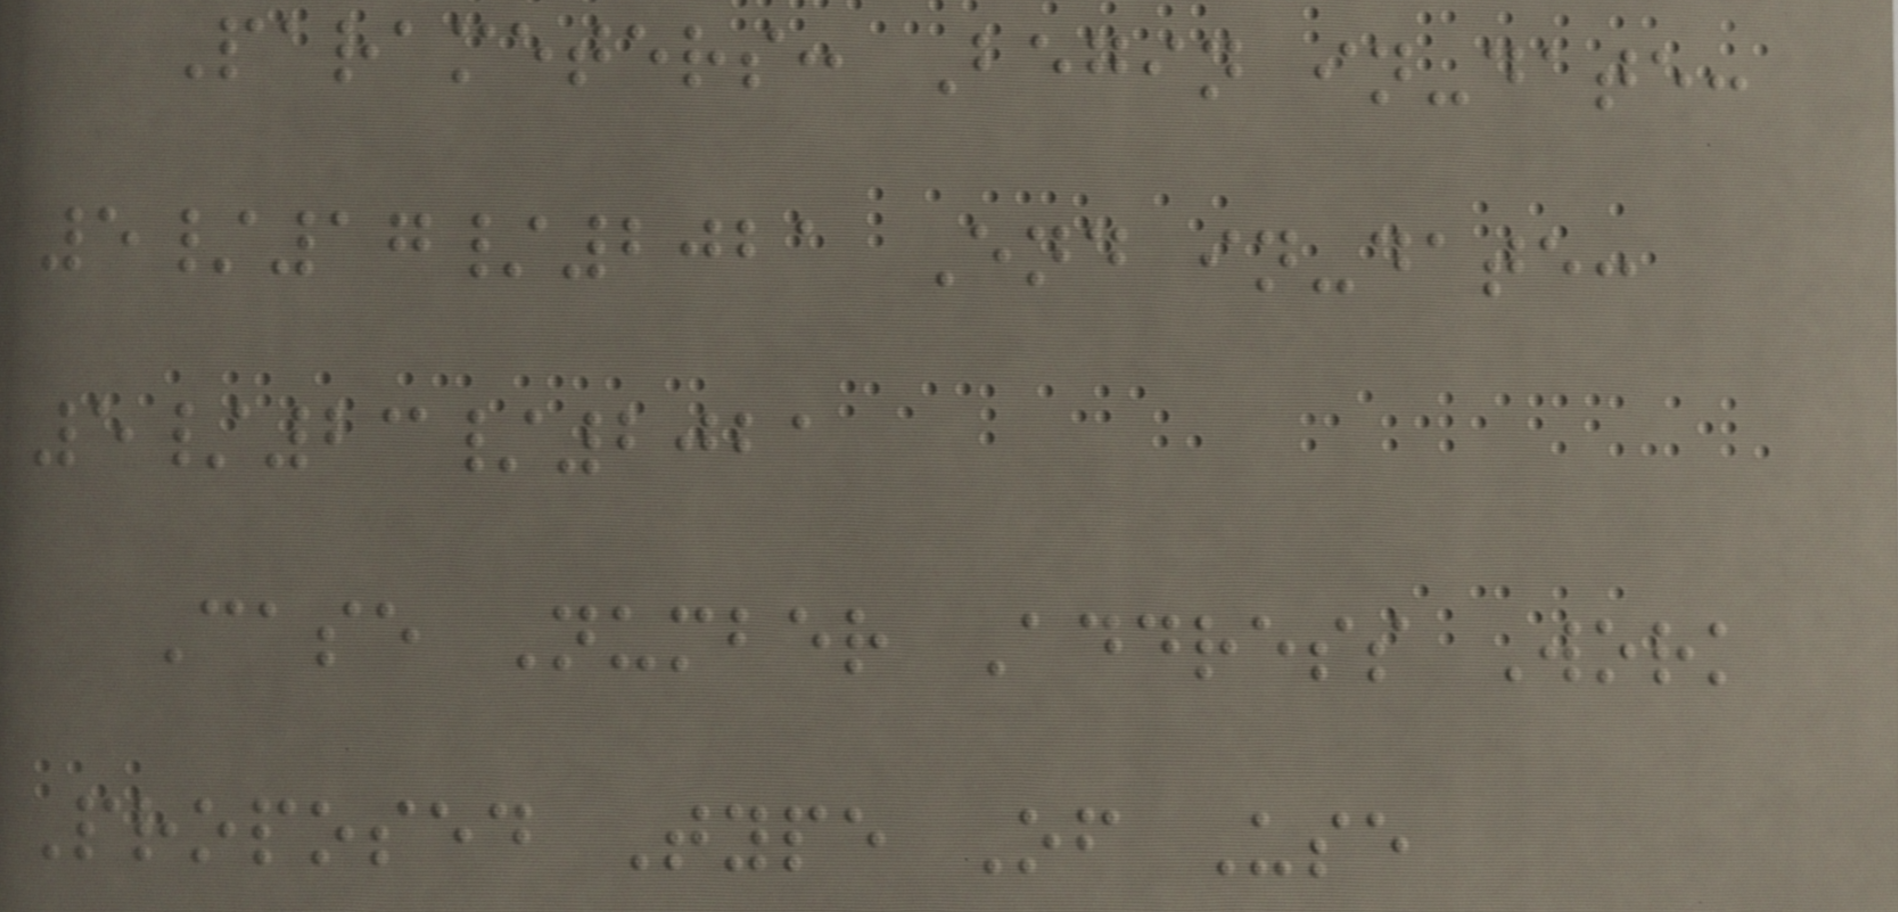Parameters: Begin in-date:
5/17/2021 End in-date:
5/23/2021
Case Number Address Work
Proposed Type Of Use
